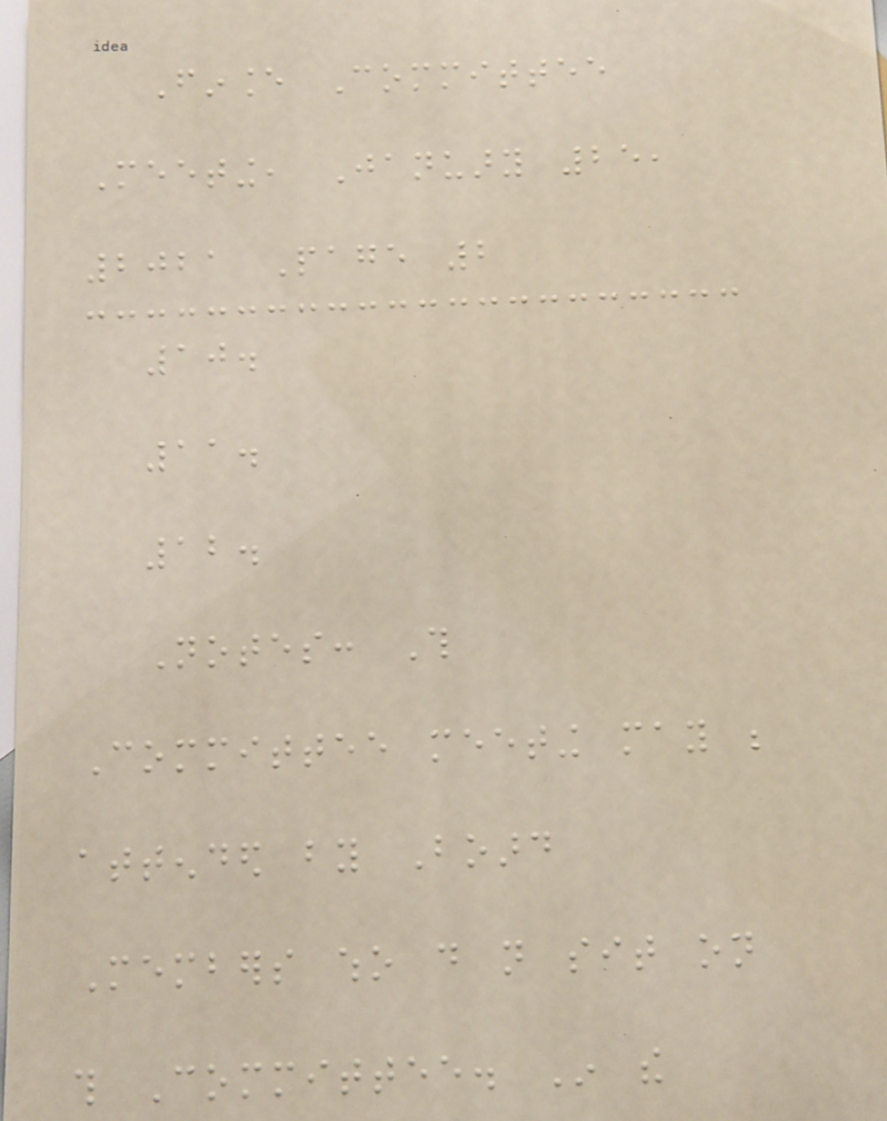Finance Committee
Meeting, January 25,
2021 Page 2
10.
11.
12.
Notes: This
Committee meeting may be
attended by Board
Members who do not sit on
this Committee. In the
